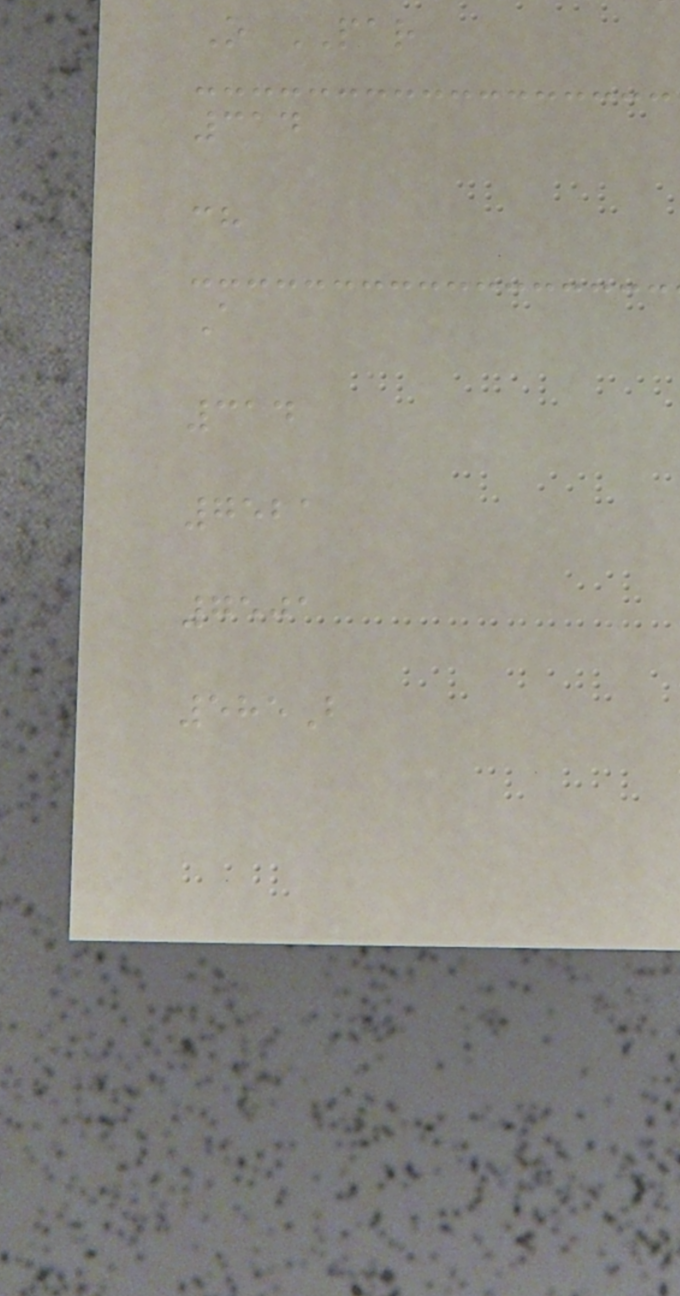O PAR
314
ch
A
314
7521
7501
585B
